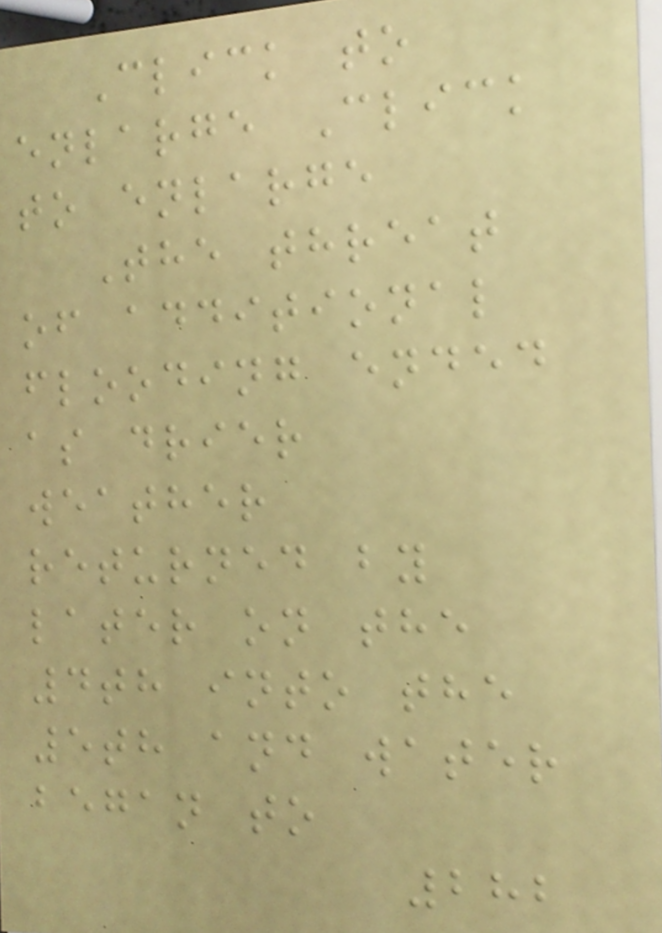Click to
enlarge Click
to enlarge
The threat
of additional
flooding ended
as drier
weather
returned by
later on the
4th into the
5th and water
began to
282
